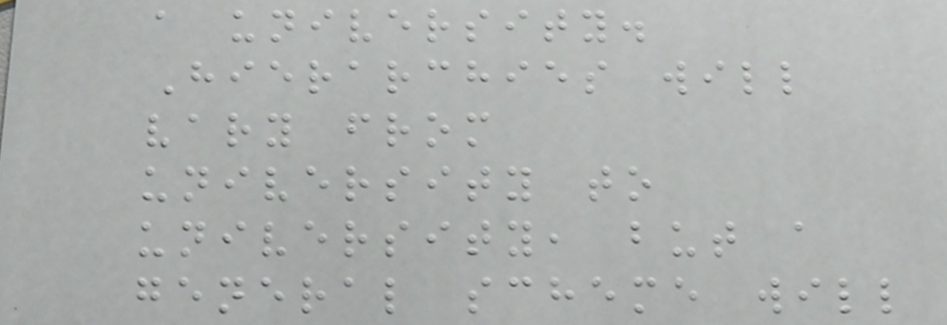a university.
Hierarchies will
vary from
university to
university, but a
general scheme will
